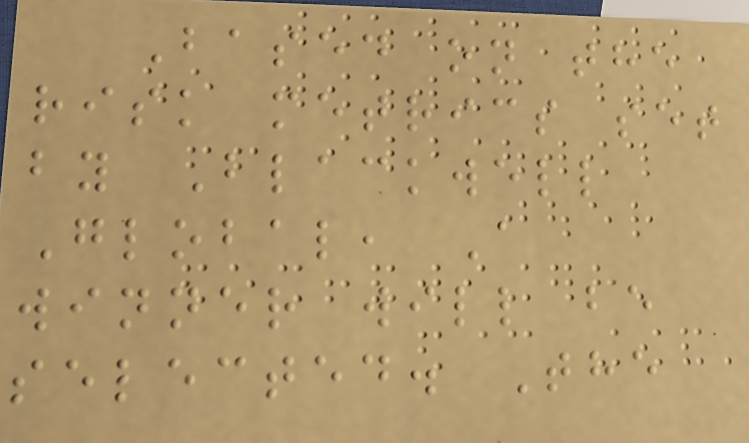Based on the
risk metrics set
by Blackwell
Global, A
winner will be
selected. The
